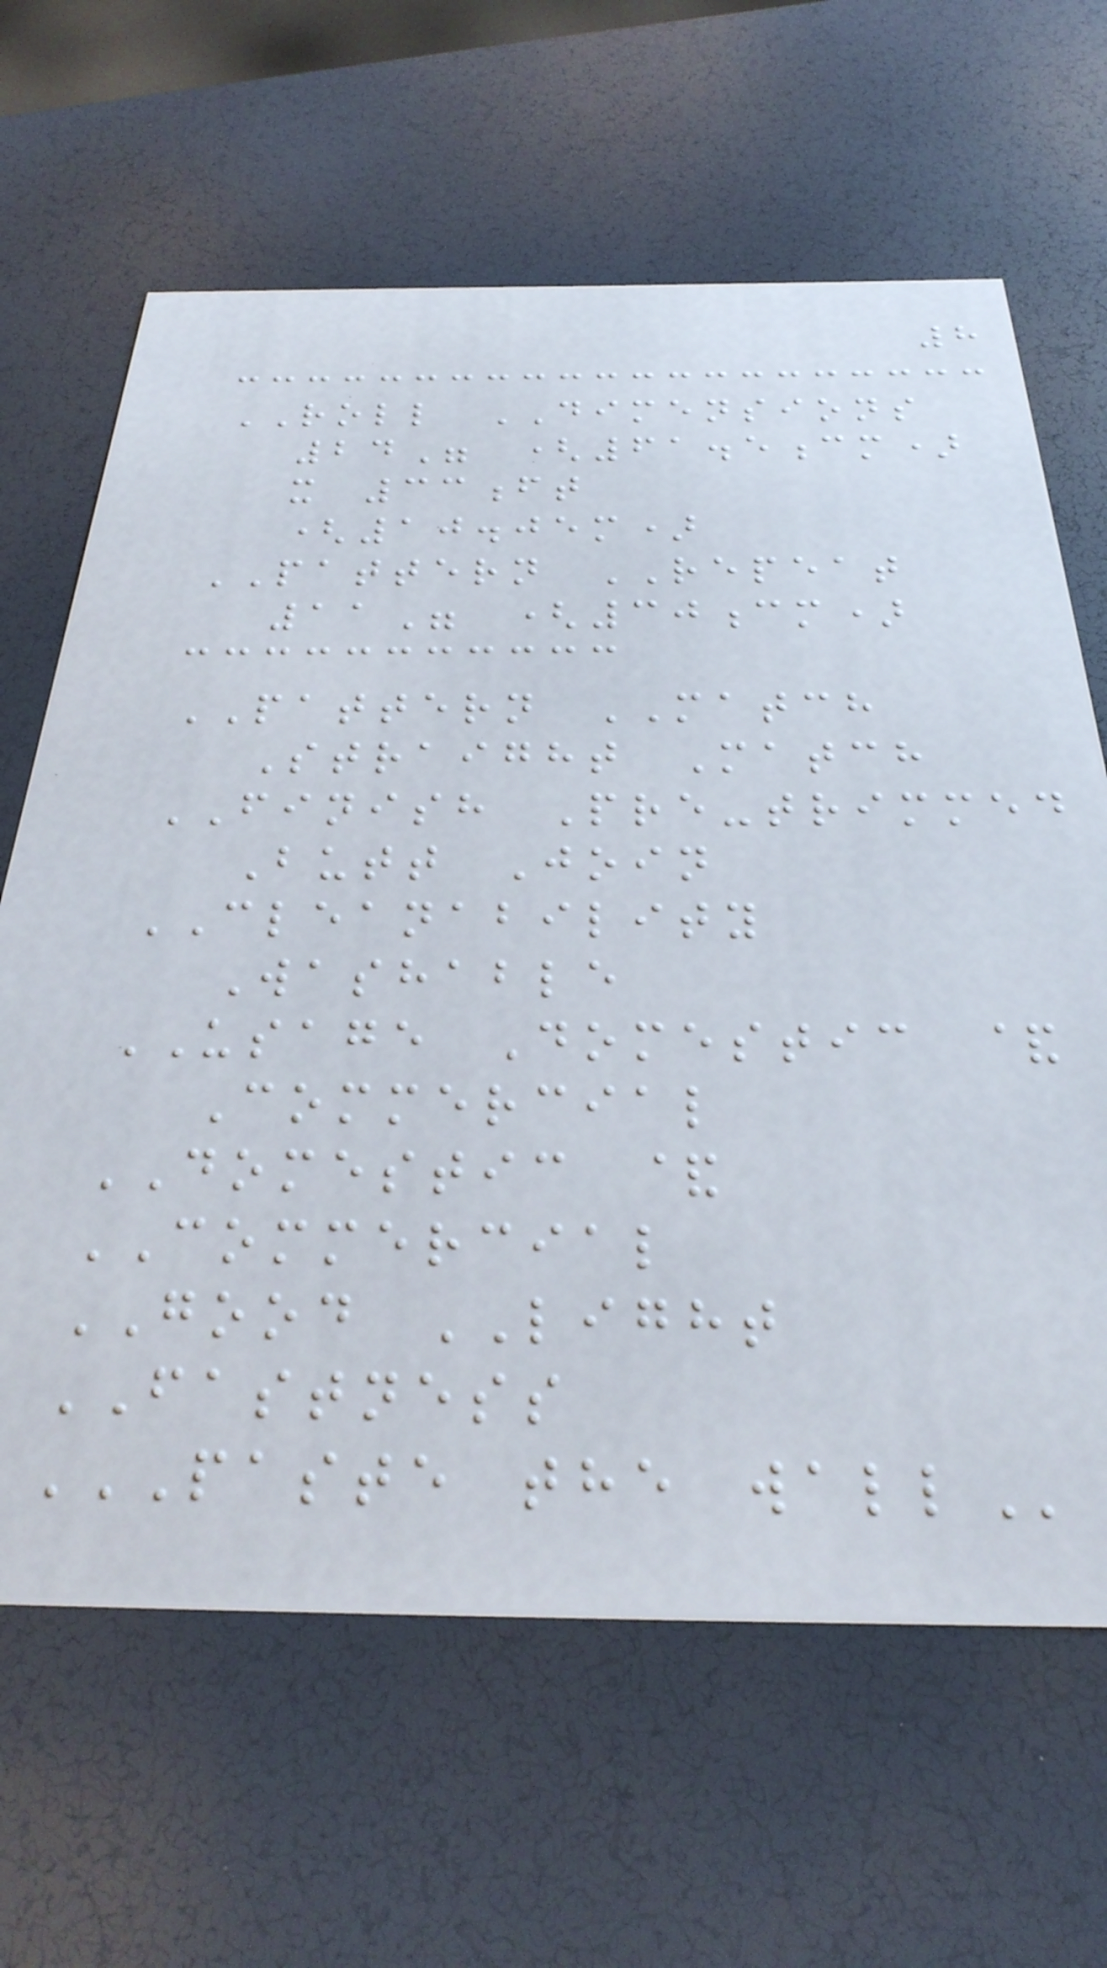8
ROLL DIMENSIONS
24" (61.5cm)
x 33ft
(10.05m)
PATTERN REPEAT
11" (30cm)
PATTERN MATCH
Straight Match
FINISH Pre-trimmed
Butt Join
CLEANABILITY
Washable
USAGE Domestic &
Commercial
DOMESTIC &
COMMERCIAL
GOOD LIGHT
FASTNESS
PASTE THE WALL
